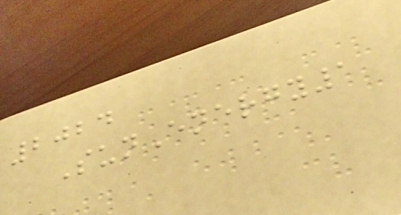2024
SunEnergy1
